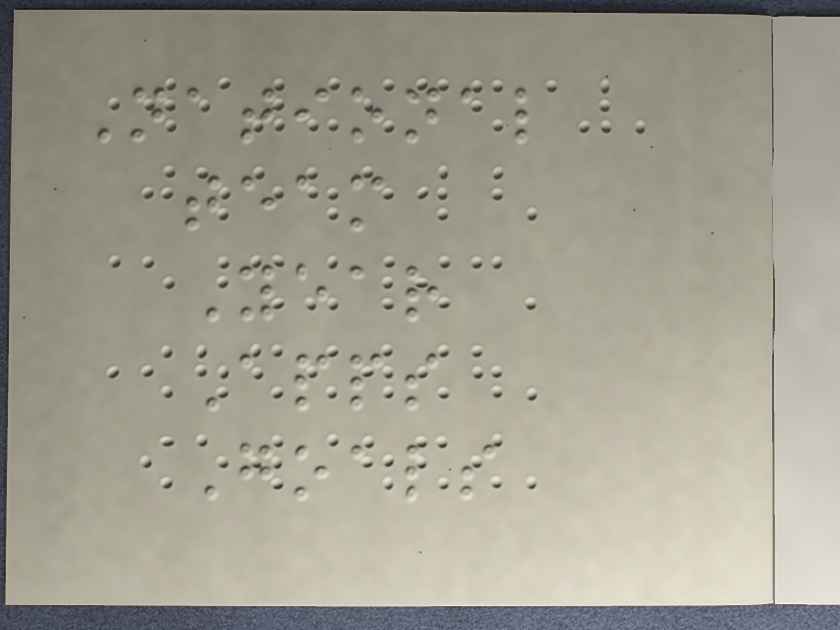National
team
Year
Apps
Goals
